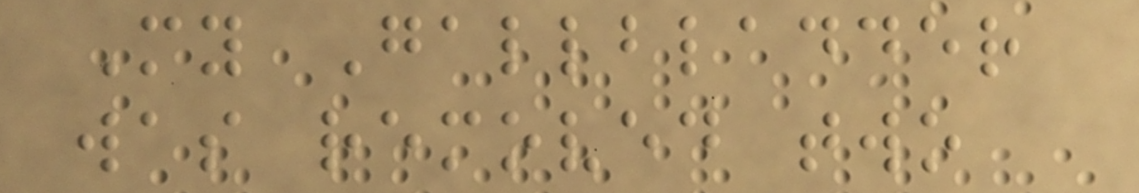My Gallbladder
was removed two
